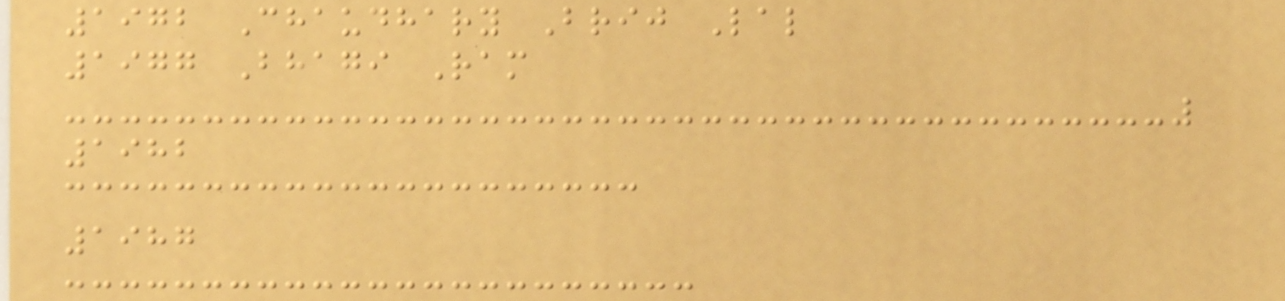1972 Chaudhary Brij Lal
1977 Bhagi Ram
1982
1987
